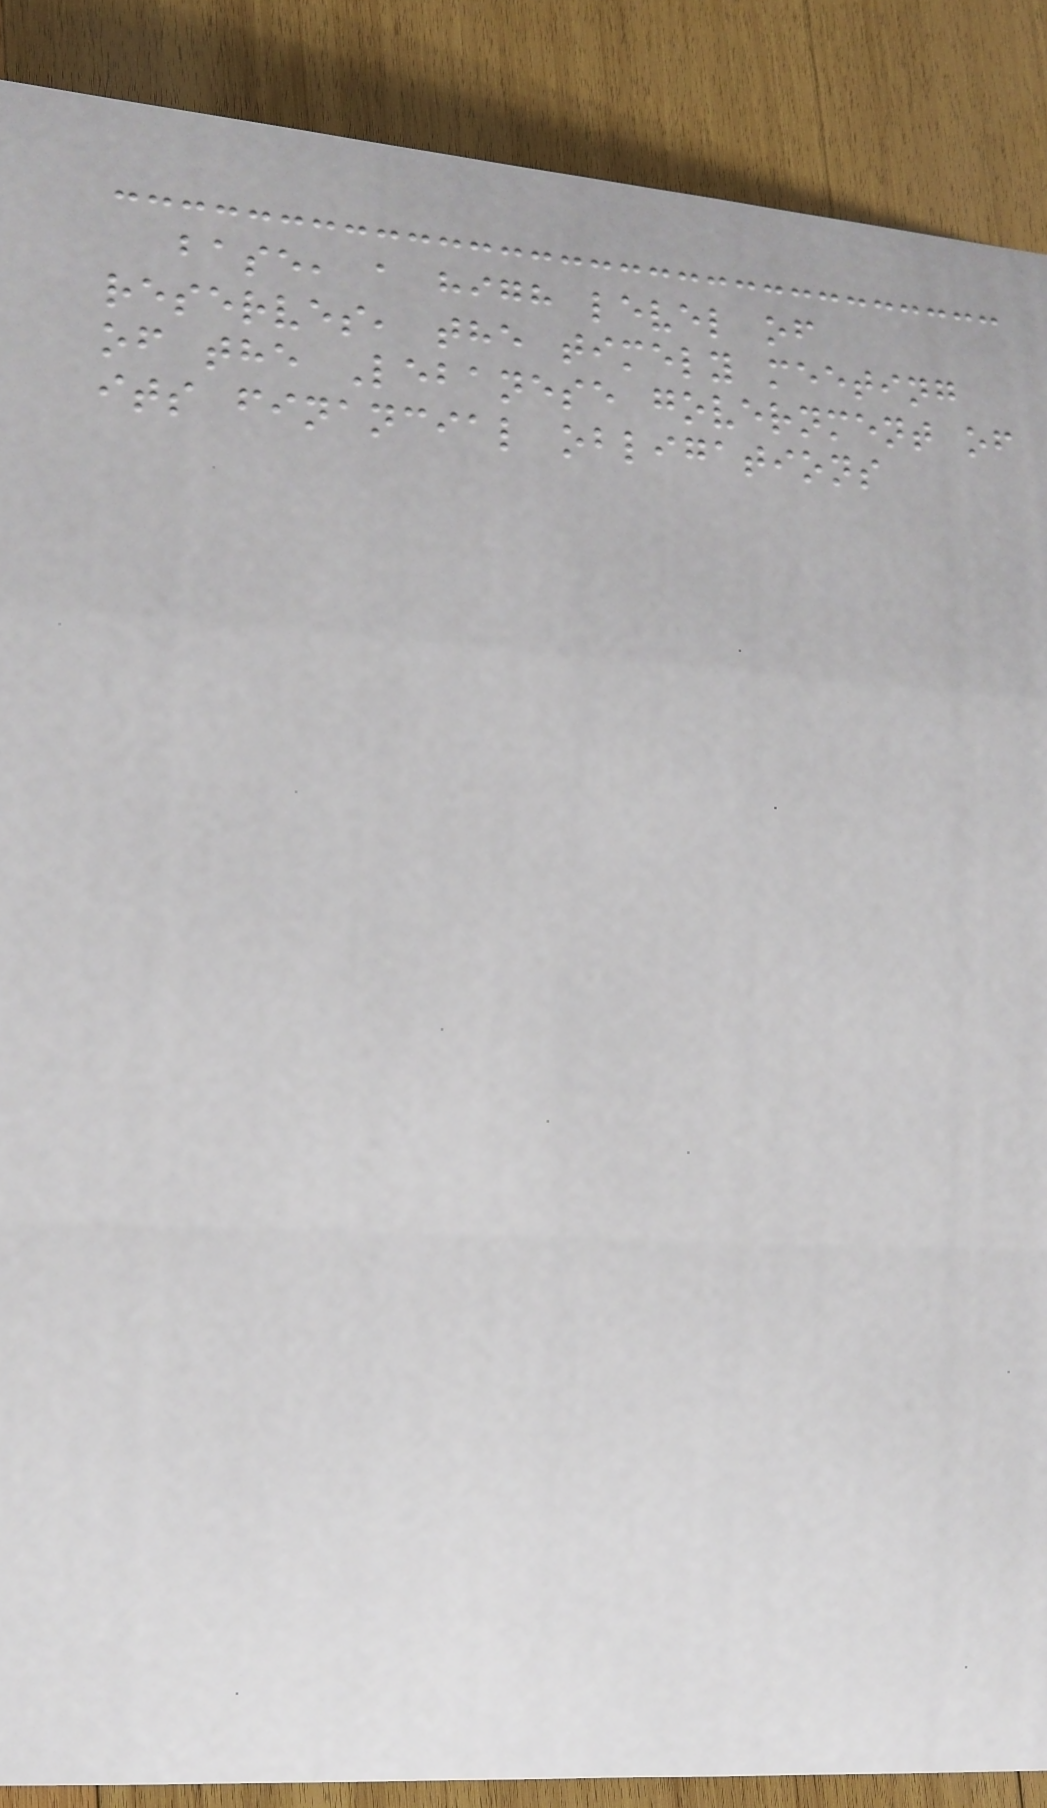base, a high level of
reserves, the timely meeting
of the Lebanese government of
its financial obligations
